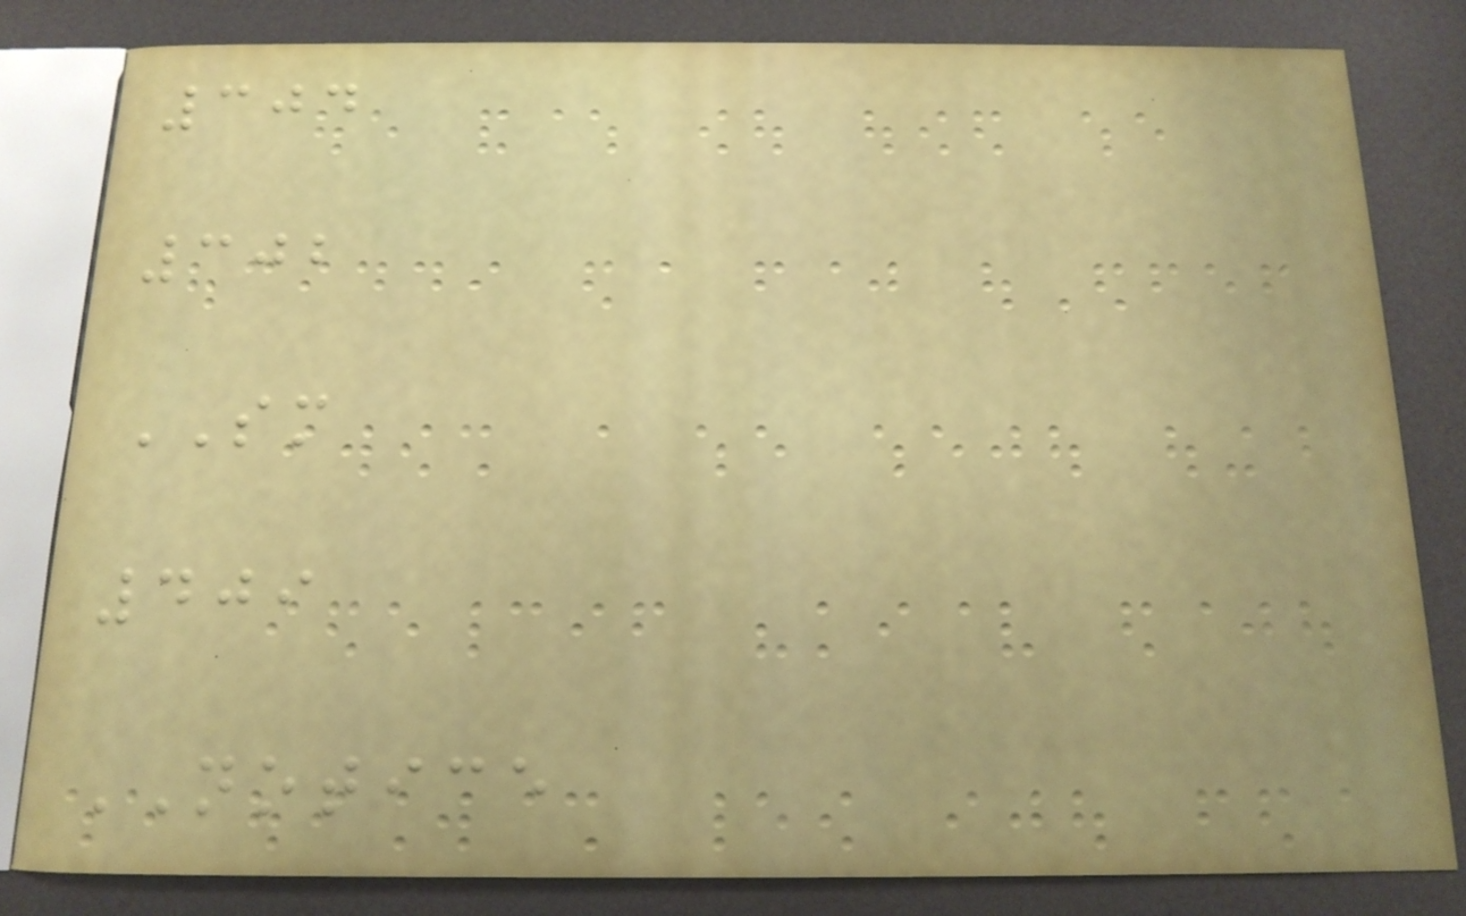304
302
SM
409
NOTICE
